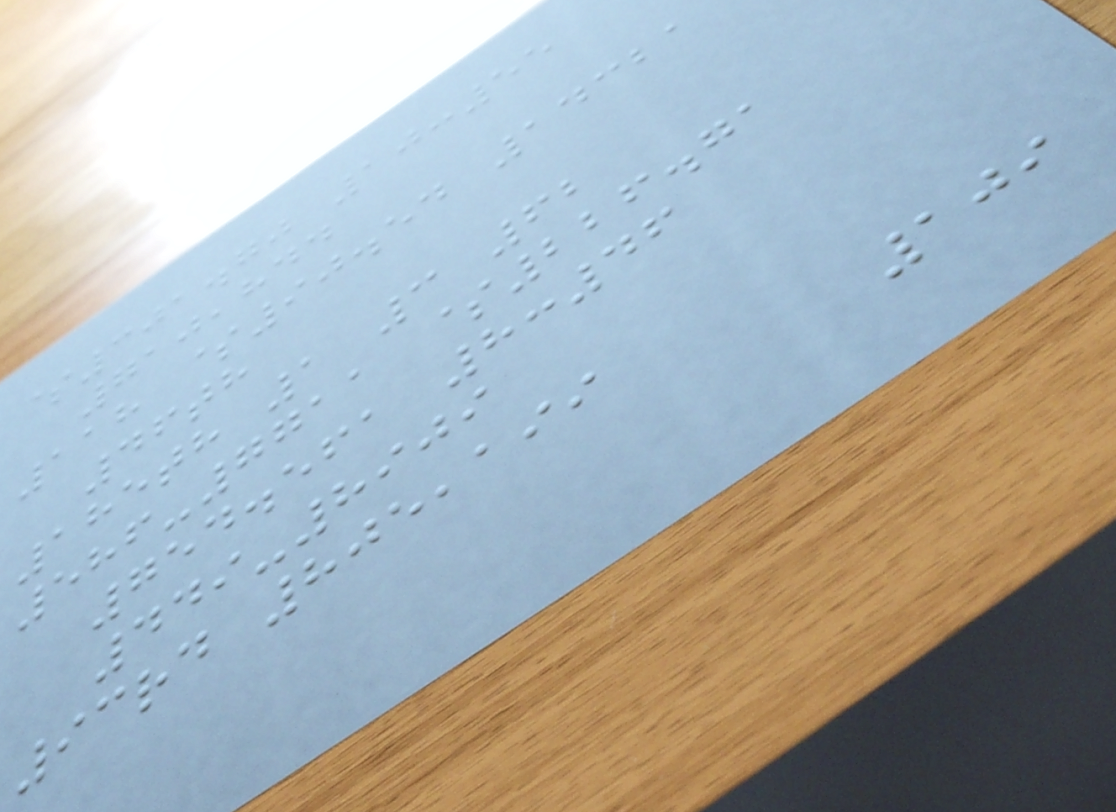$301.70 10:55
710,844
118 $90.54 14321
46th
185th 1 3 62
586-7711 $226.71
754.561 8:46
449-8909
93rd 805,199
109
